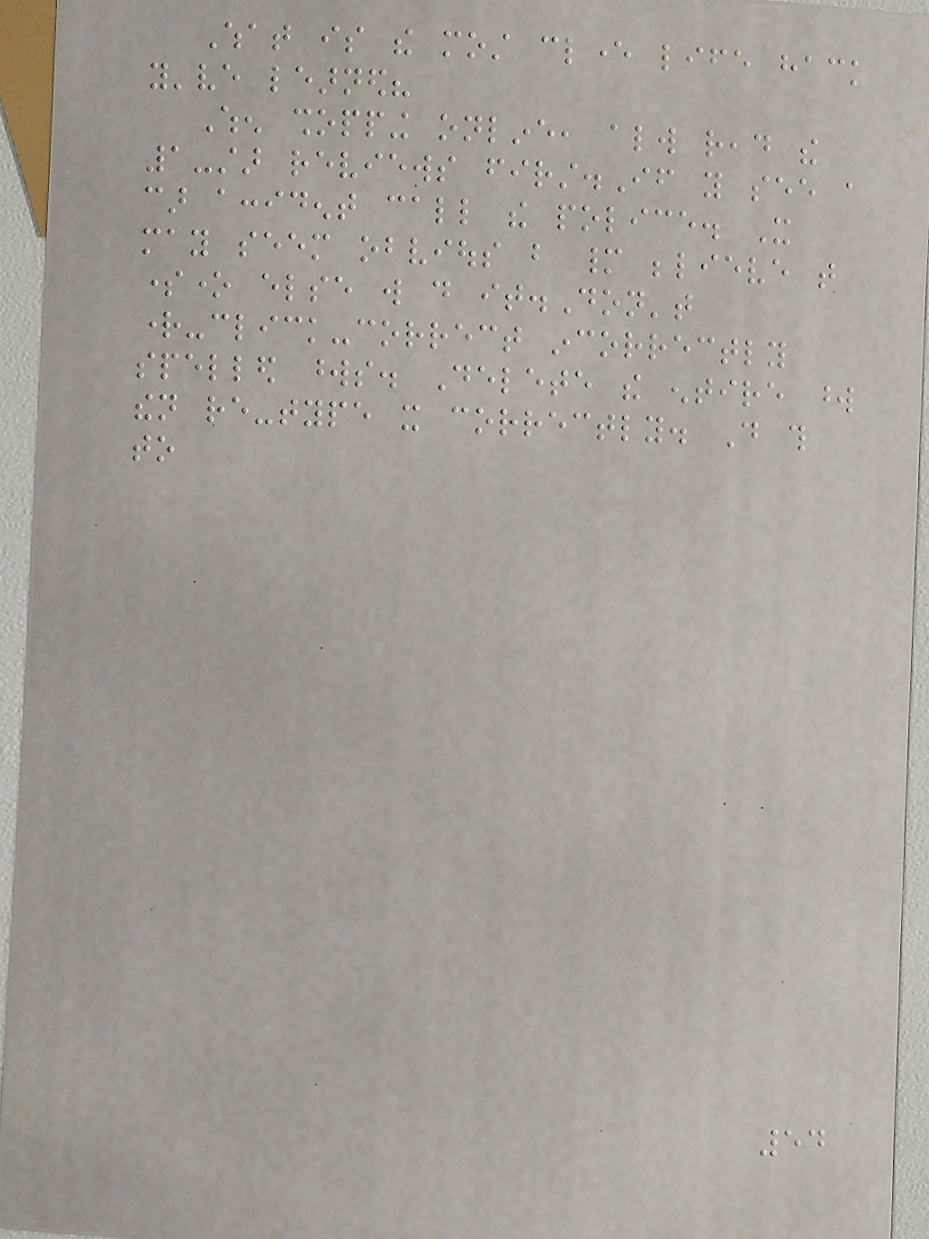What is the most clever life hack
you've learned?
When shopping online, always read the
1-star reviews first.If you see a
car accident call the police. It
may seem obvious but many believe that
someone else will do it.Don't
right-click-correct incorrectly
spelled words. Delete the entire word
then re-type it correctly. Do this
to
54
